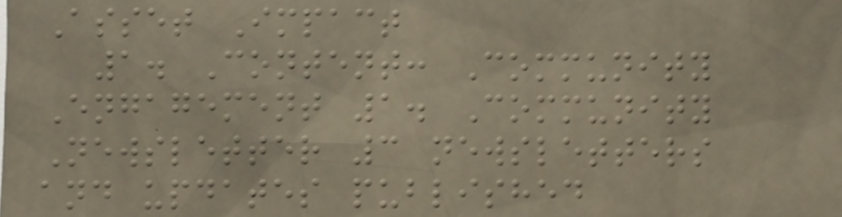Asset Impact
1. Content: Community
Engagement 1. Community
Newsletter 3 newsletters
and updates published
